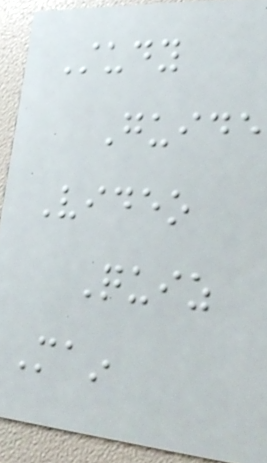Study
Guide
Video
Quiz
Main
